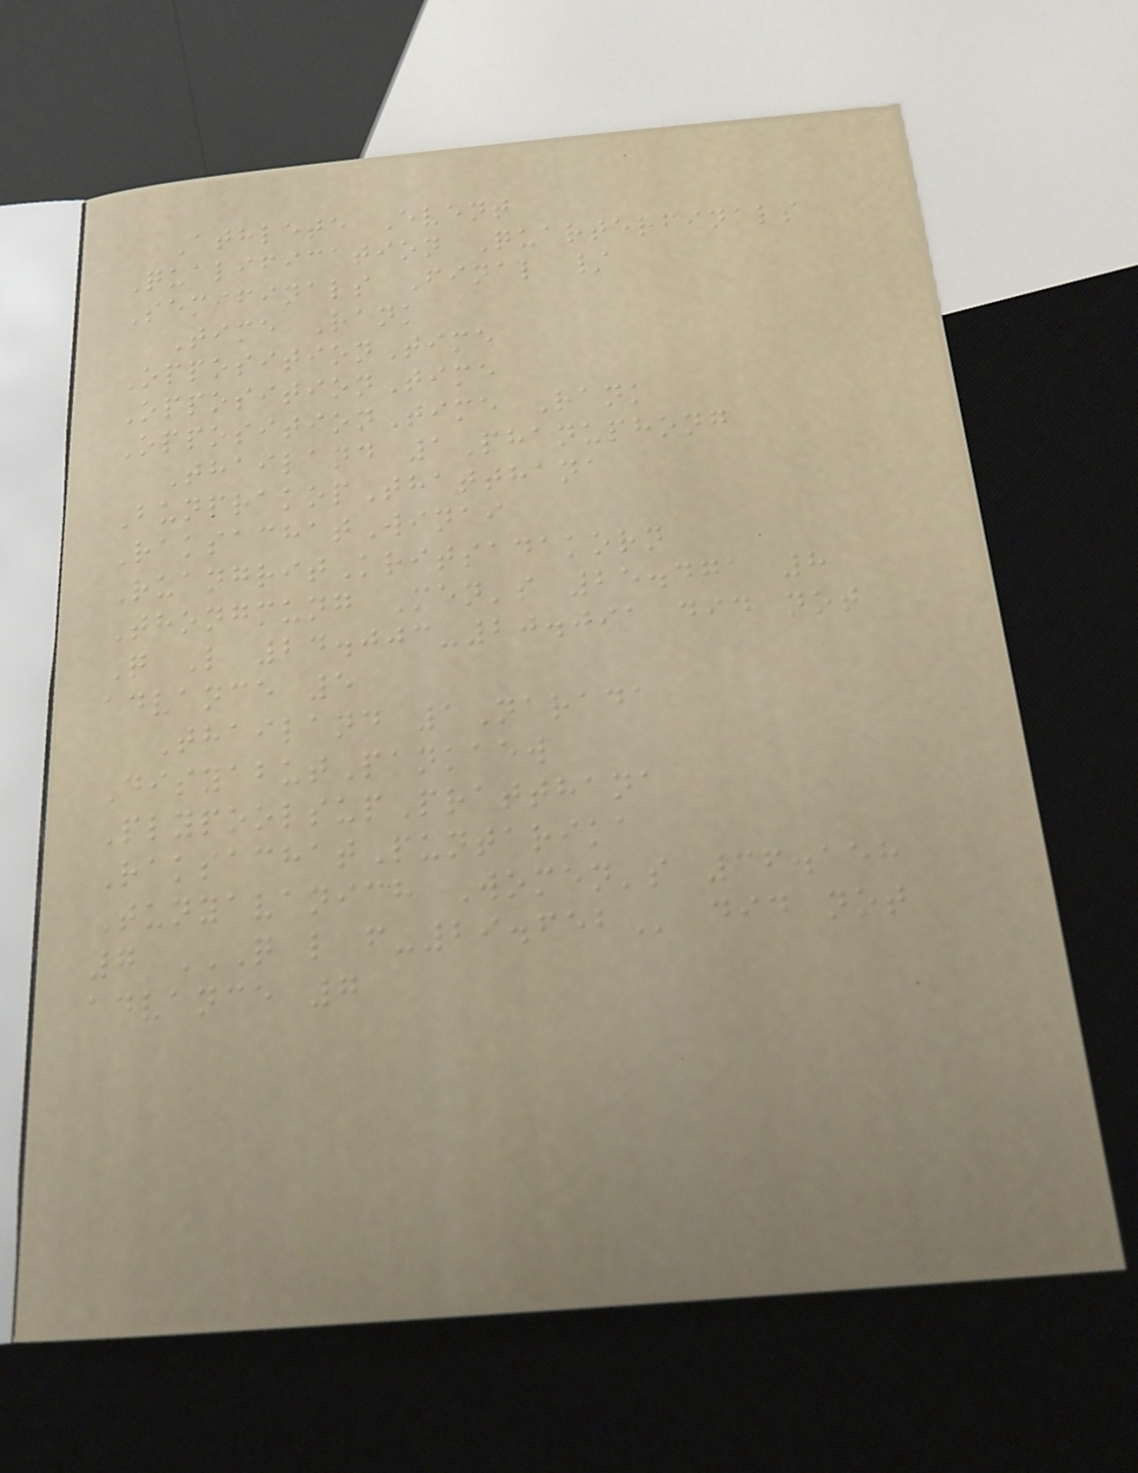Athlete Event
Qualification Quarterfinals
Semifinals Final /
Time Rank
OppositionTime
OppositionTime
OppositionTime Rank
Thailand 1Phanuphong
BunprakopThatthana
RaksachatWinai
RuangritKritsadakorn
Thongmung Men's 25.471 8
Q L 24.003-20.091 did not
advance 5
Thailand 1Narada
DisyabutPankaew
PlypoolsupPratthana
RaksachatPuntarika
Tunyavanich Women's 36.158
7 Q L F-29.652 did not
advance 7
